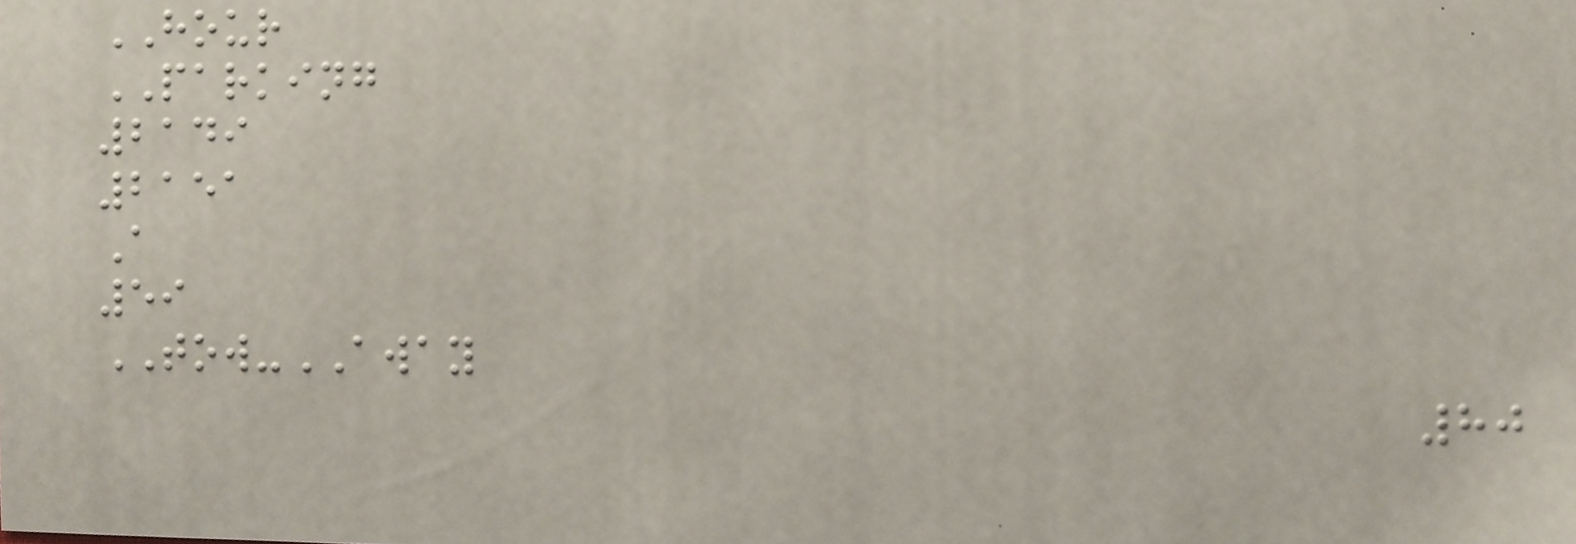HOUR
PARKING
2149
2151
A
59
TOW-AWAY
80
